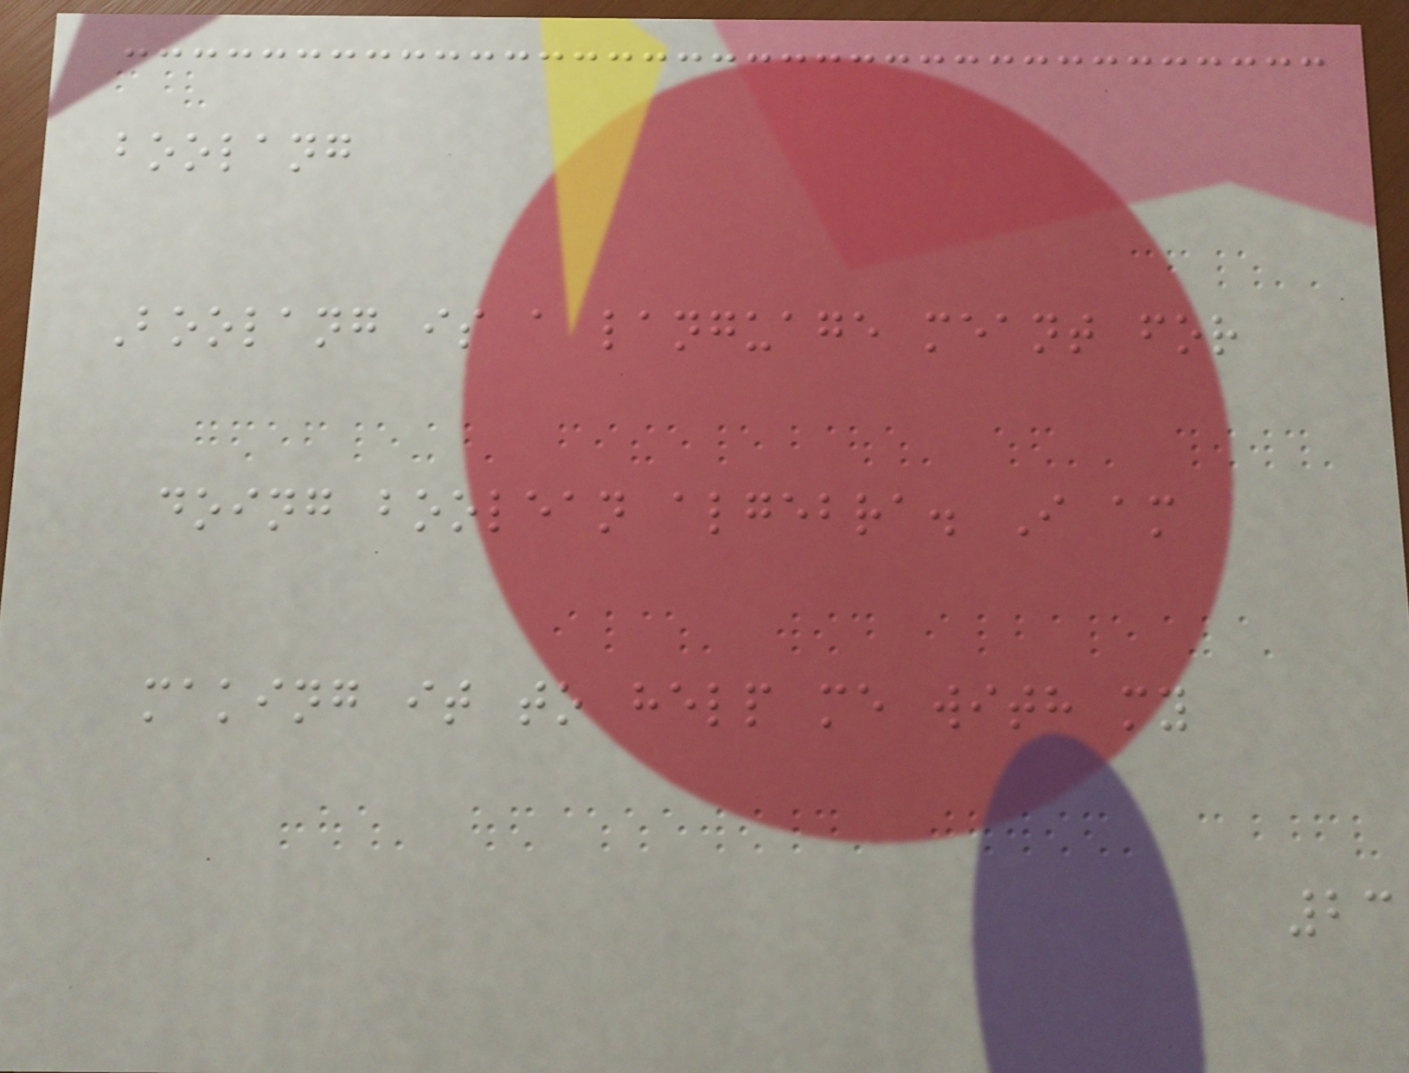boolang
Boolang is a language meant for
doing boolean algebra. I am
making it to help me with my
23
